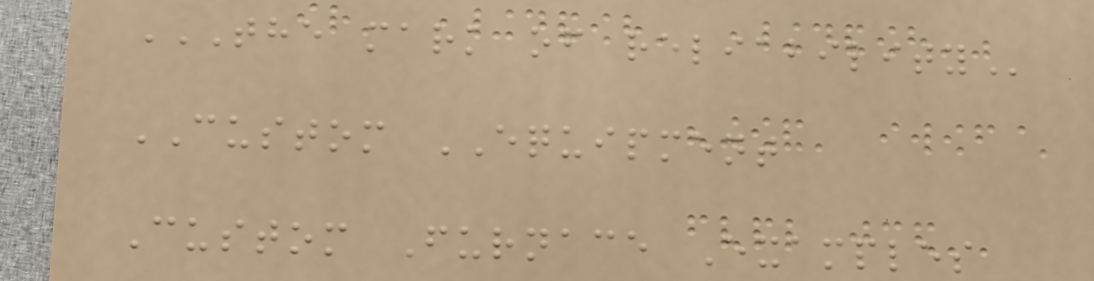THE MARK OF RELIABILITY
CUSTOM EQUIPMENT
Custom Furnace Examples
